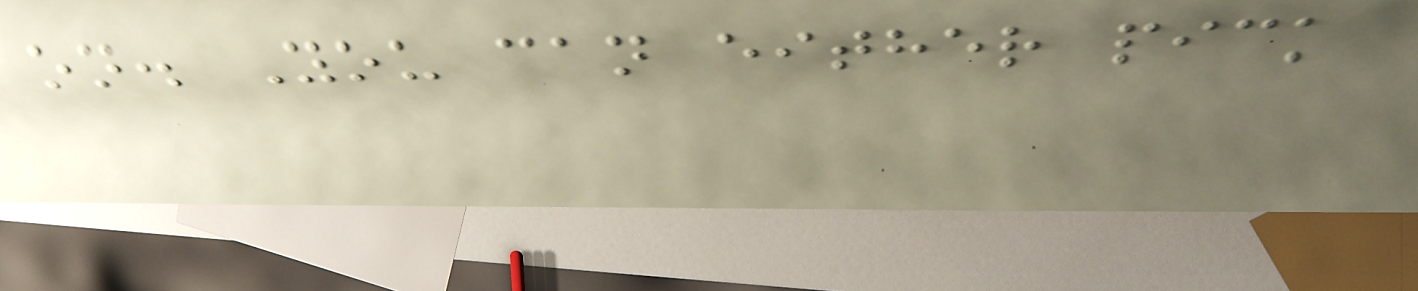on. You can either pick
